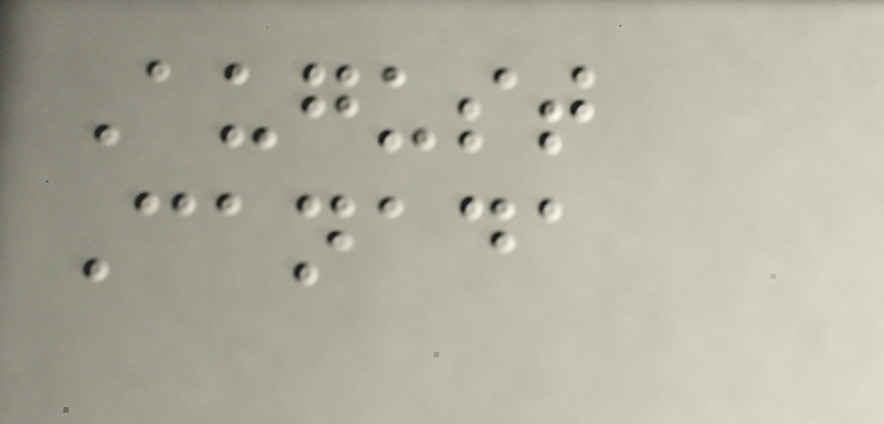August
Canada
